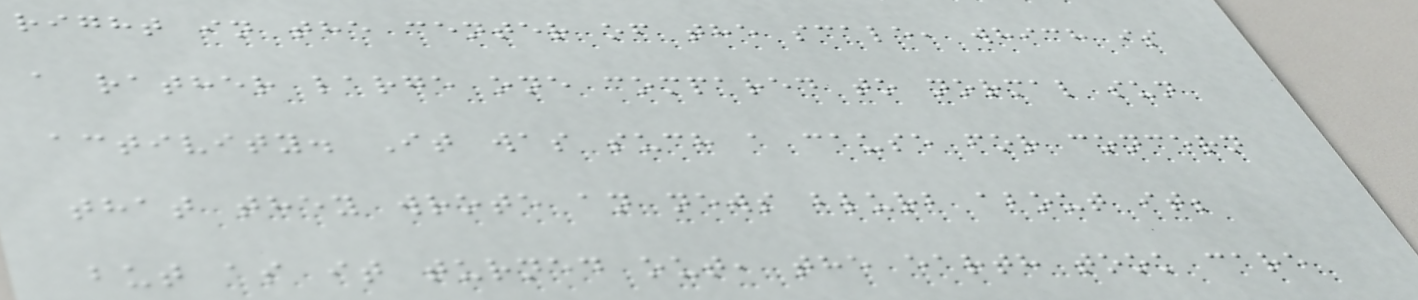right in the center of the scale, which is
a rather large one compared to normal sun
activity. It was such a cause for concern
that they wrote an news blurb about it;
but as it turned out, the earth took care
